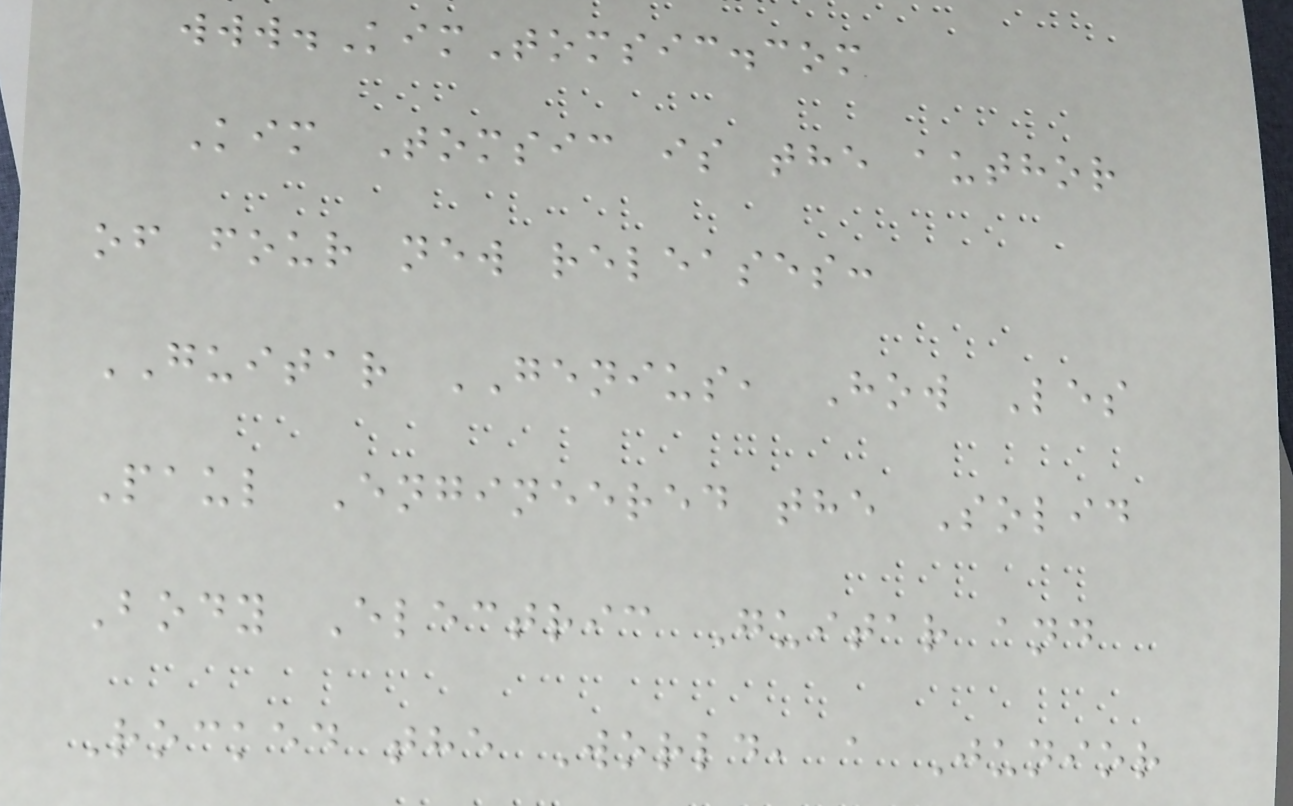www.KimTomsic.com
Kim Tomsic is the author
of four new releases:
GUITAR GENIUS, How Les
Paul Engineered the Solid
Body Electric Guitar and
Rocked the World, a Junior
